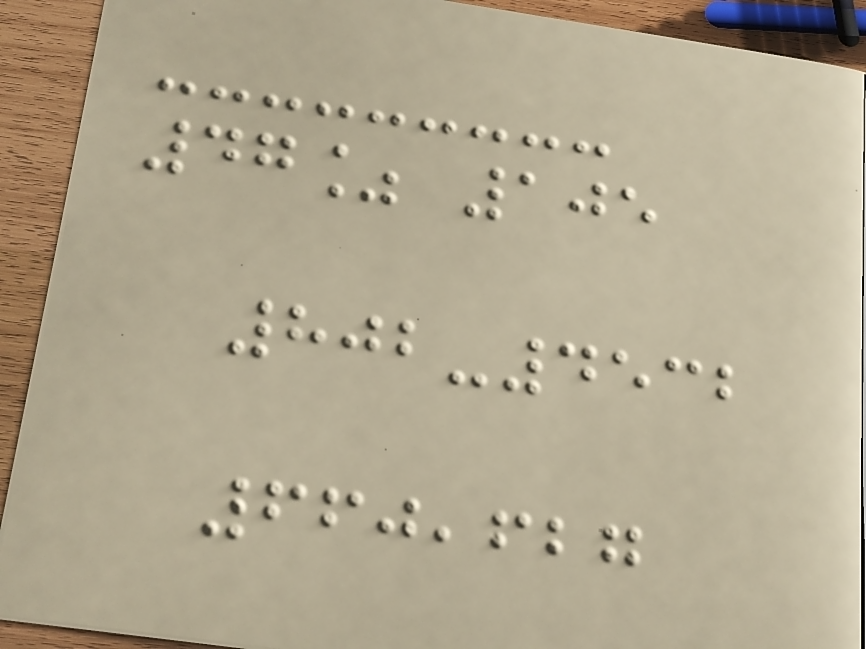47% 105
802-4532
660,627
